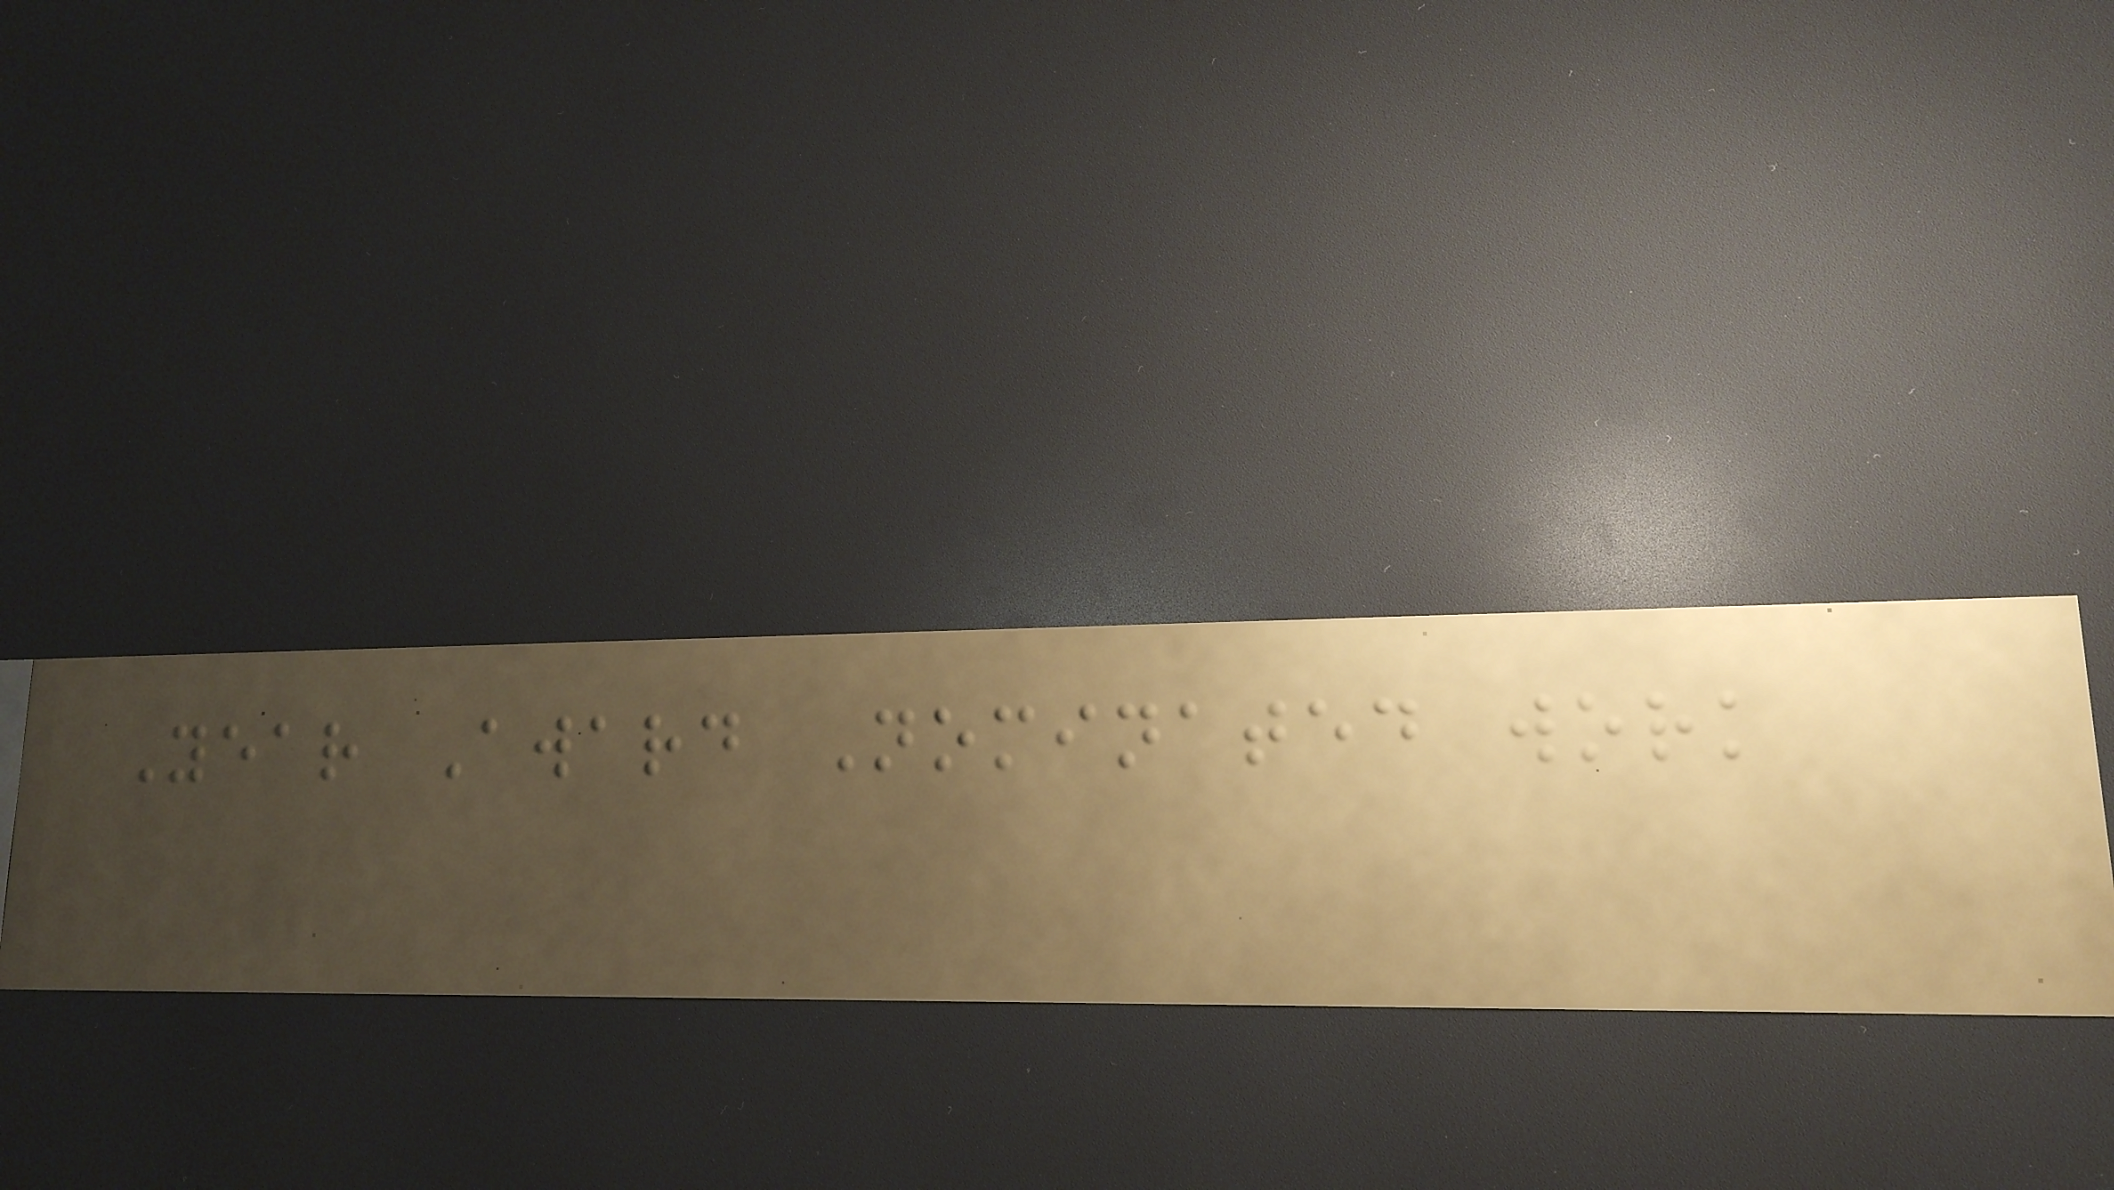Year Award Nominated work
